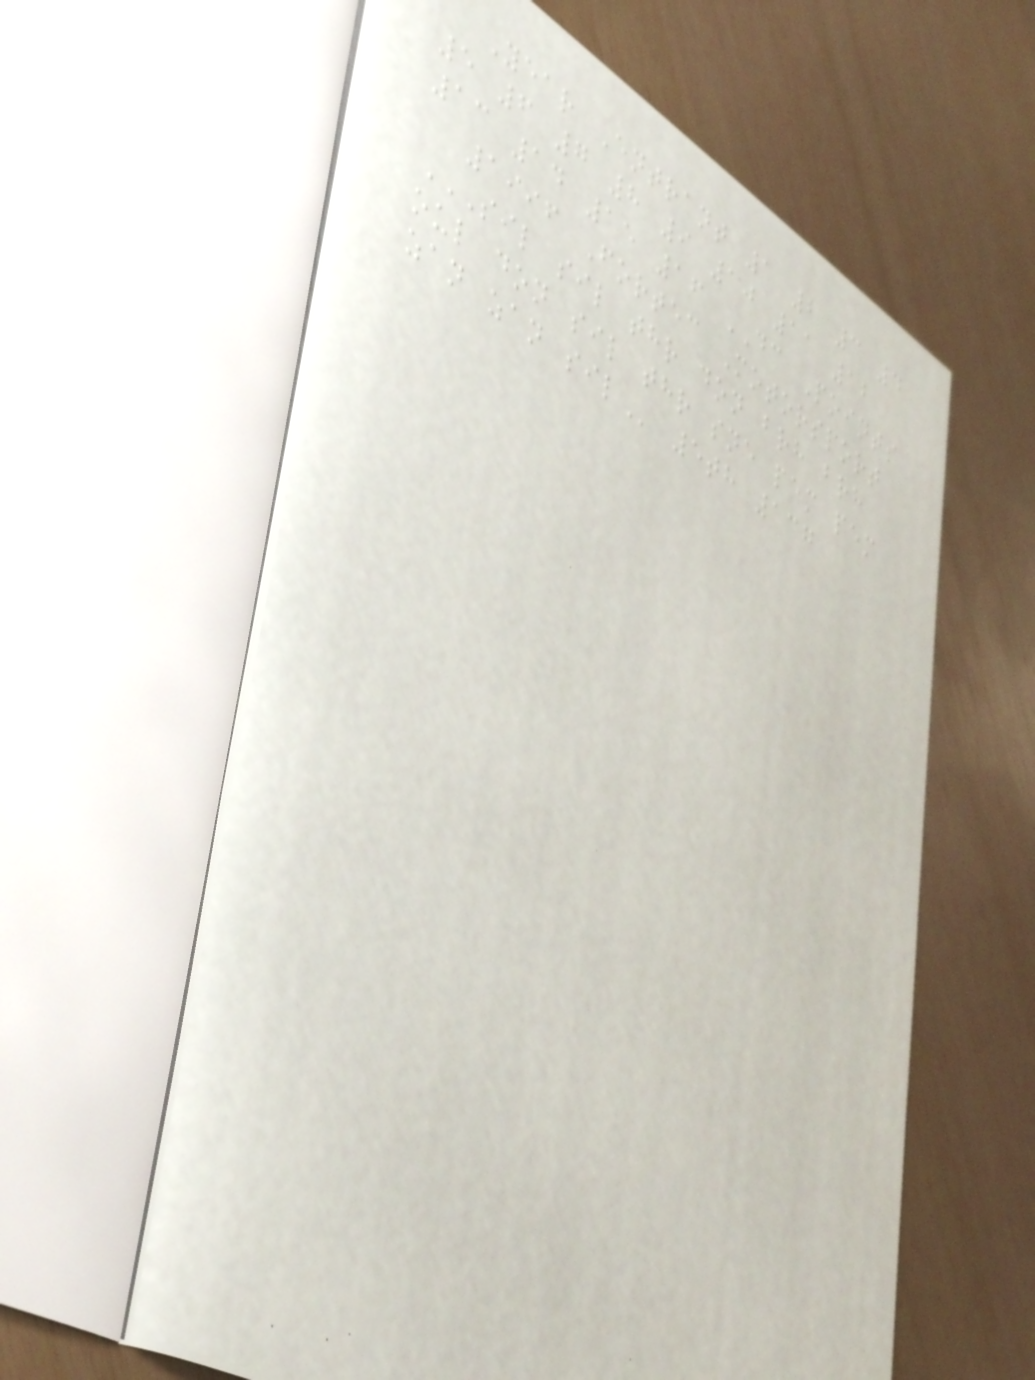Year Entrant 1 2 3 4
5 6 7 8 9 10 11 12
13 14 15 16 DC Points
1996 Fortec Motorsport
SIL SIL THR DON BRH BRH
OUL DON SIL THR SNE PEM PEM
ZAN ZAN SIL 5th 137
